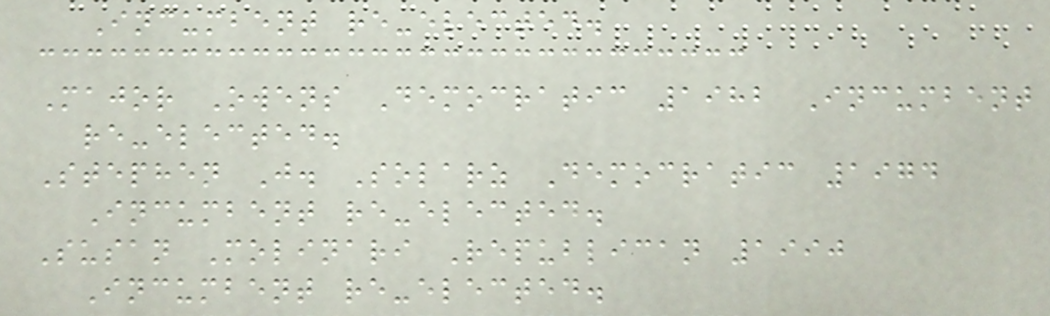Incumbent re-elected.
Major Owens Democratic 1982 Incumbent
re-elected.
Stephen J. Solarz Democratic 1974
Incumbent re-elected.
Susan Molinari Republican 1990
Incumbent re-elected.
